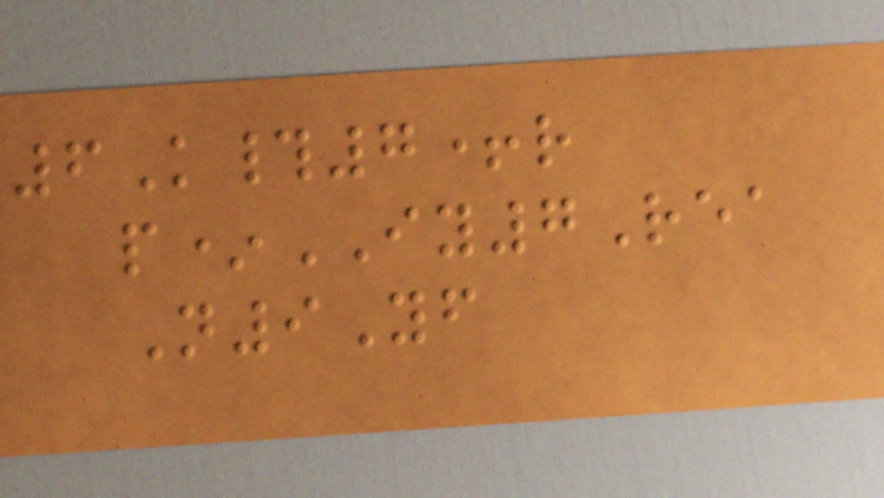6K#7+r
p*IY7Rea
N9Yf
